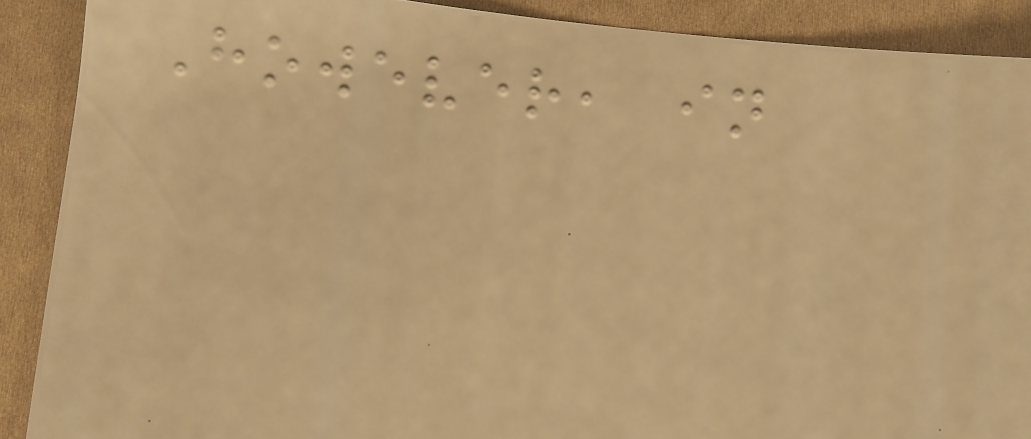However, in
